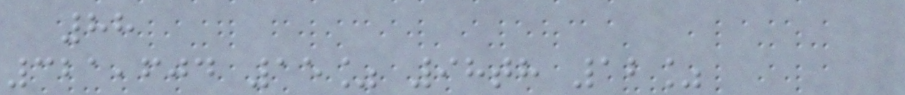88
321,604 15% 98th 12%
